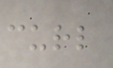curl
